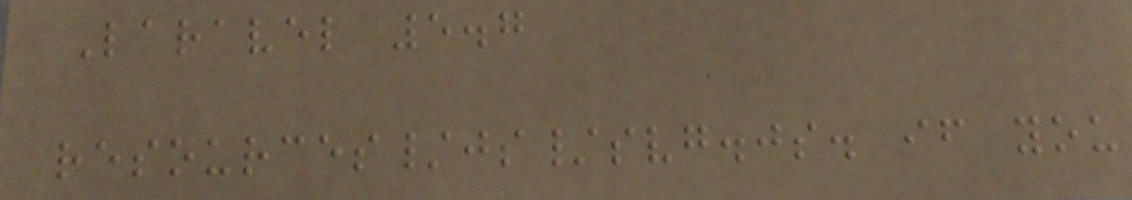Laravel 5.7
resources/js/svg.js. if you
